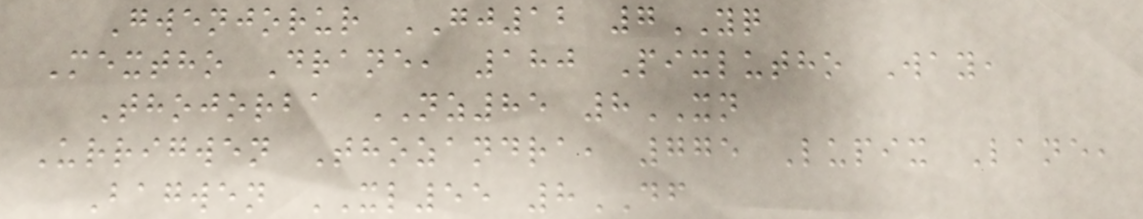Gwenjorur GJ12 7YQ
Mextho Drane, 180 Pixlutho Way,
Thojorba NZ85 8XN
Urrigwen Thozandra, 775 Lupix Lane,
Bagwen XL55 8DF
